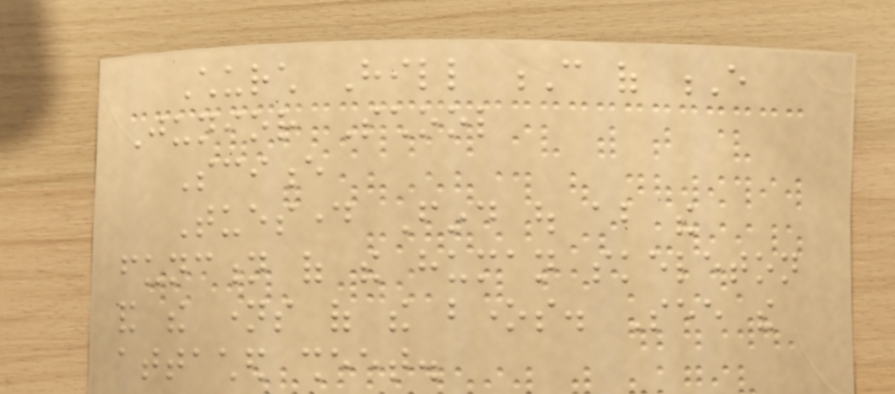Church Hill C of E
Junior School
Science
Tuesday Find out about the
function of the human skeleton
and the names of the bones. See the
attached sheet.
